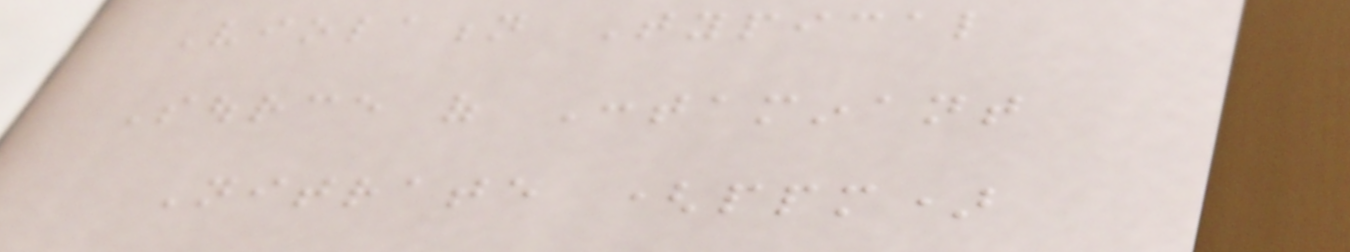Violation Typical
Source of Contaminant
Nitrate (ppm)
